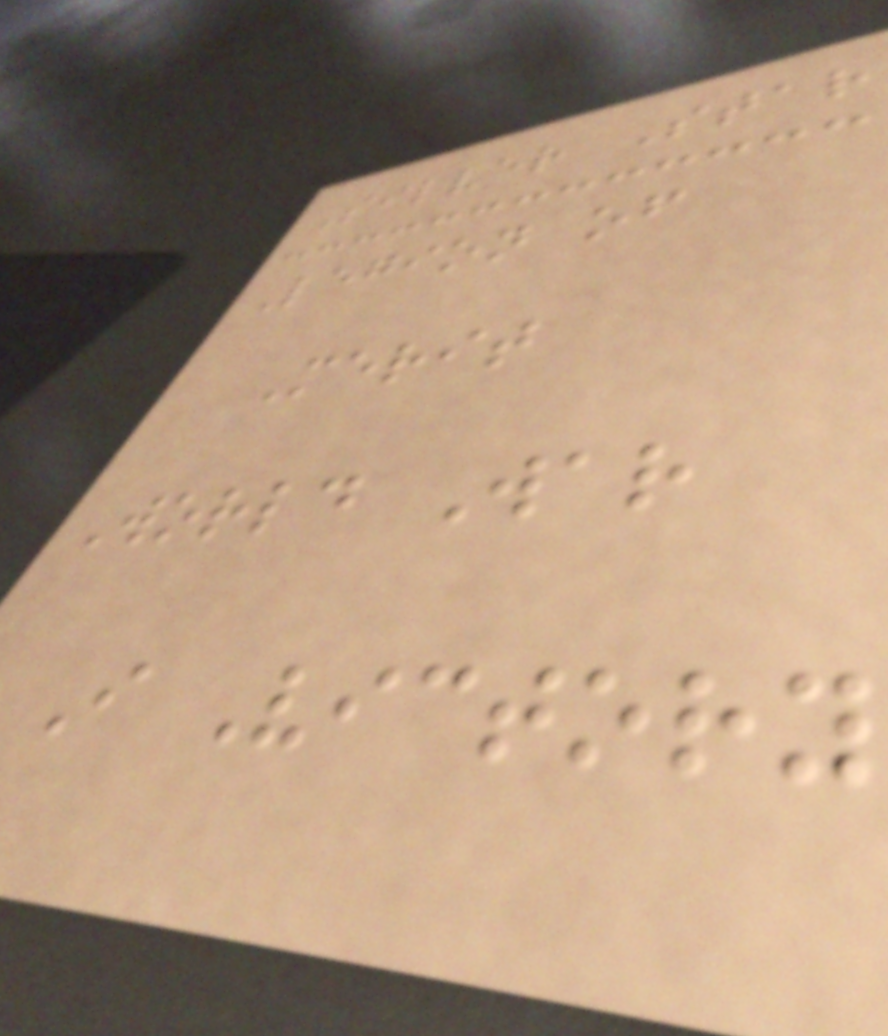Silver Star
Legion of
Merit
World War
I Victory
